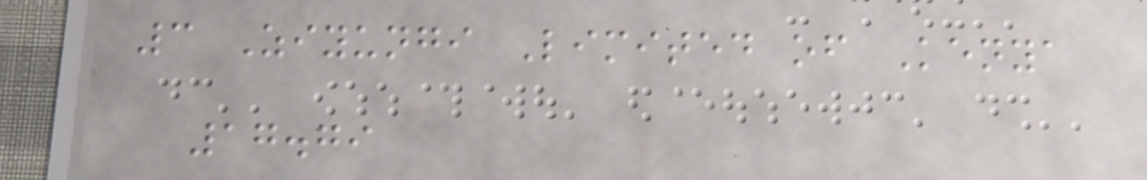3 Ziyungi Limited of Kenya
17.79
